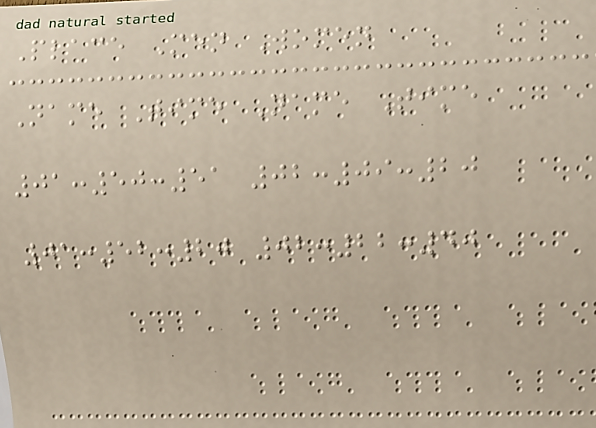Place Men Women
Name Time Name Time
01:50:51 02:09:20
01:52:20 02:22:40
